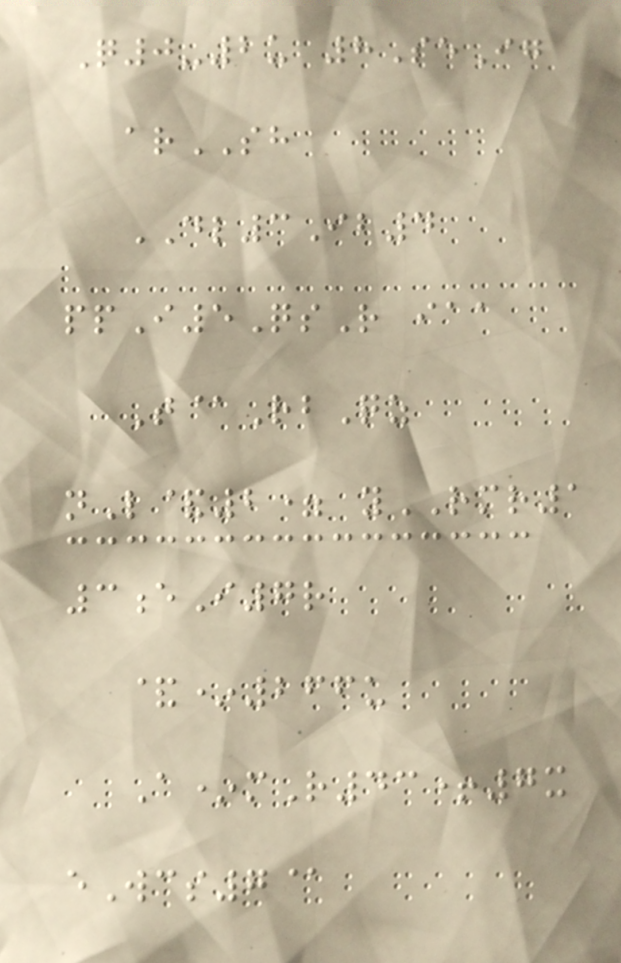Q0-2u 8SeIg
arSH
DL3Ib4
ppI5QsR iaa
T@RbQz
nL&2= yRMR1
3eI7r
&*266u
A*mR43+7x
eWcs7@
